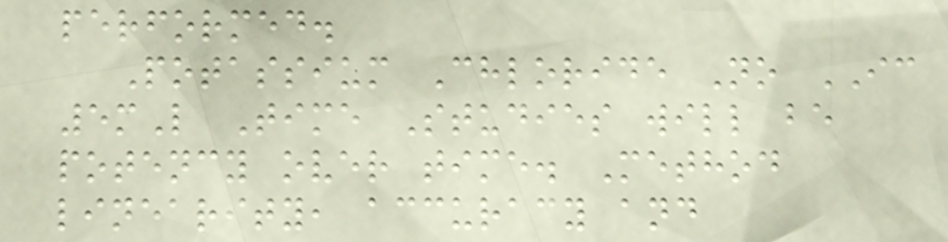performed.
Potassium Chloride No IC
5mL Time Studies will be
potency over time. Method
linearity, accuracy and
